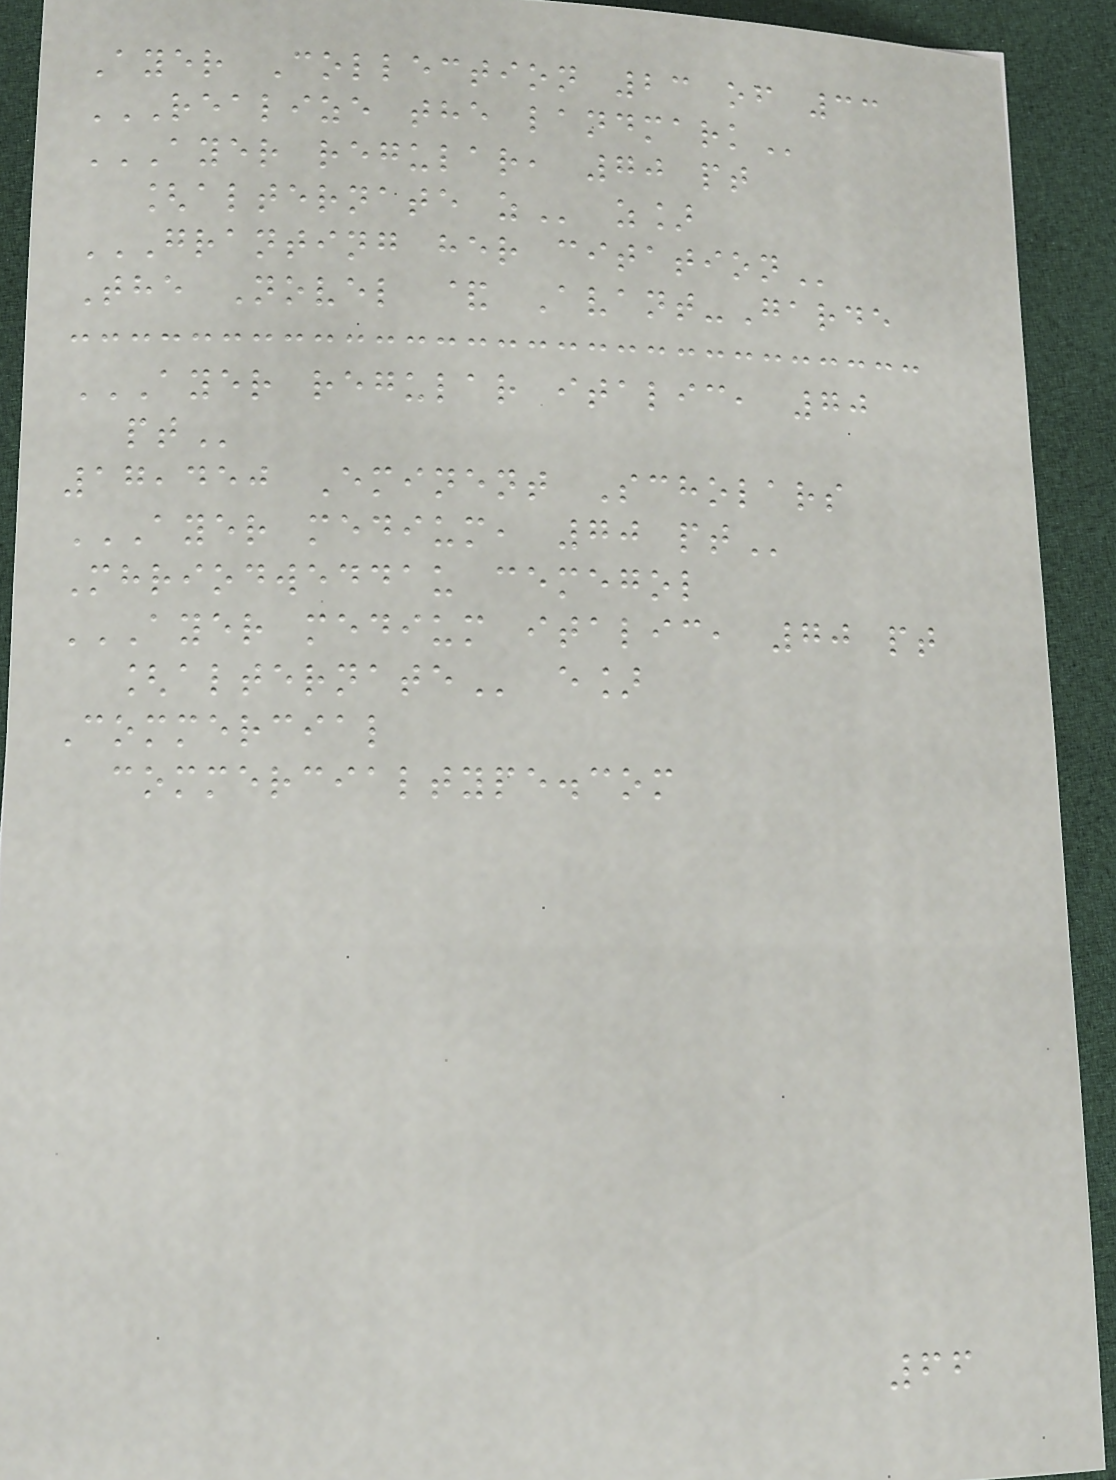Ayer Collection 23 of 33
REALIZE THE LANDMARK
AYER REGULAR, 70 PT
[ALTERNATE Z z]
GRANTING HER CITATION
The Novel & Avant-Garde
AYER REGULAR ITALIC, 70
PT
17,450 Eminent Scholars
AYER MEDIUM, 70 PT
Mhriodweddau cemegol
AYER MEDIUM ITALIC, 70 PT
[ALTERNATE e]
Commercial
commercialtype.com
66
